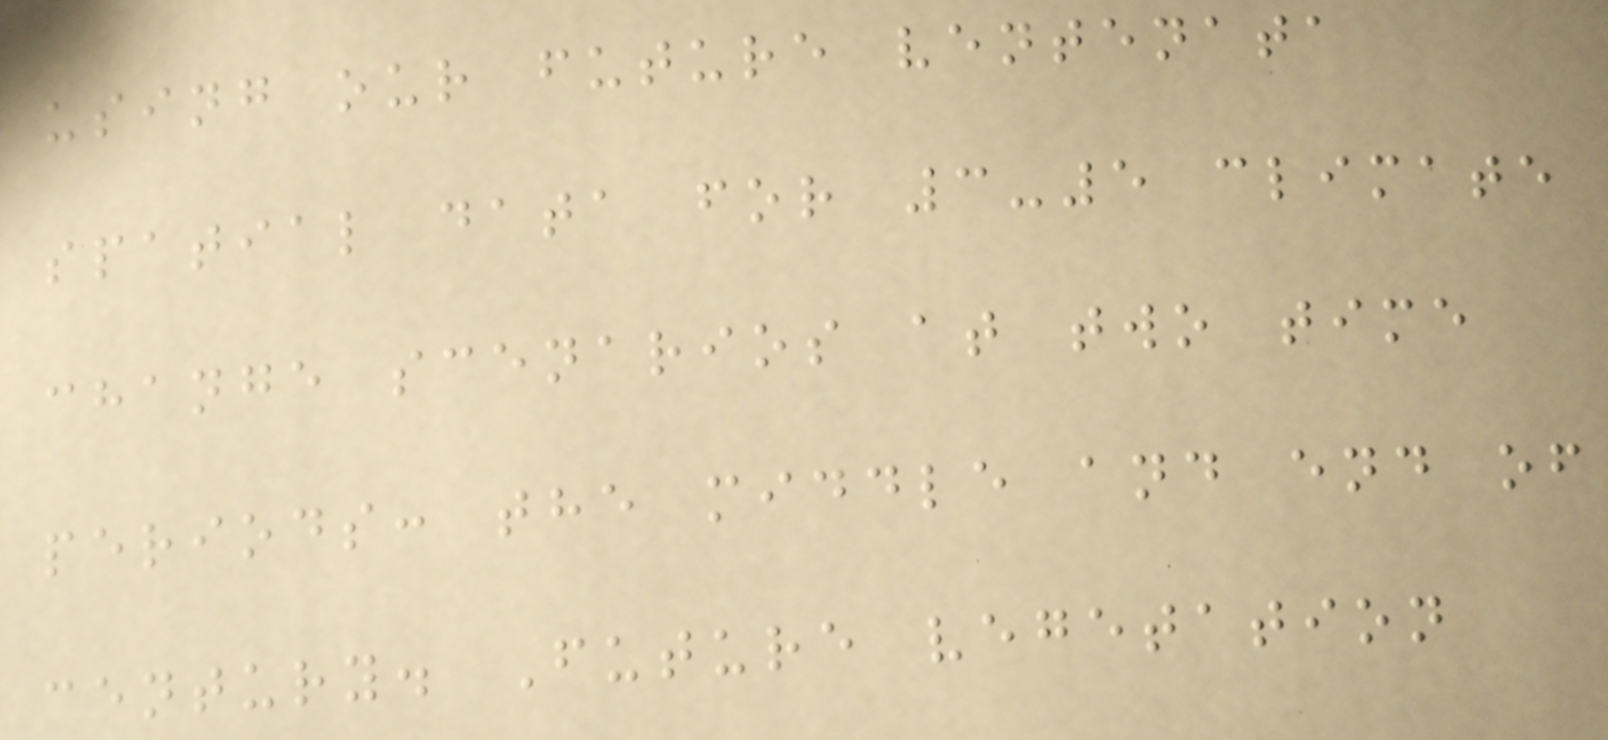using our future ventenata
spatial data for 3-5 climate
change scenarios at two time
periods: the middle and end of
century. Future vegetation
